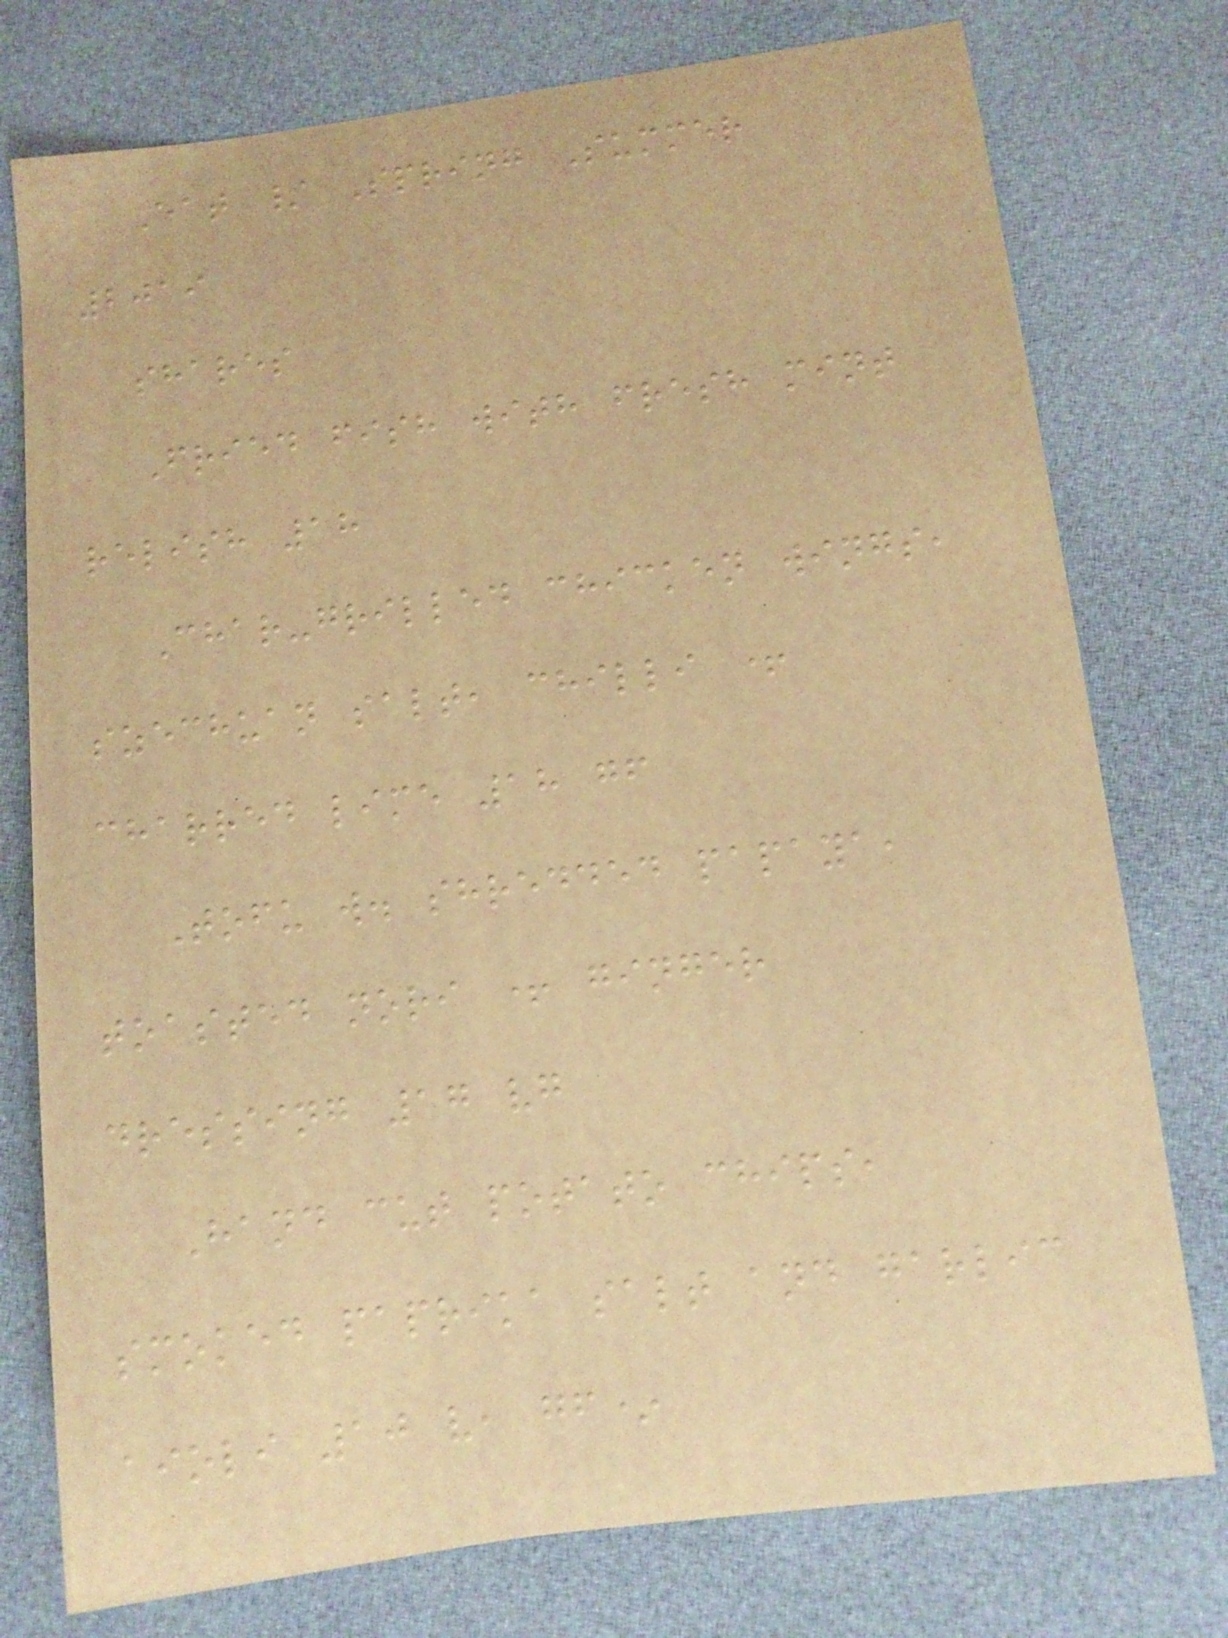Eat / Spring Summer
2019
shares
Fried fish with fresh mint
relish 18
Char-grilled chicken wings,
szechuan salt, chilli +
charred lime 18 gf
Tofu w. shredded papaya,
toasted nori + ginger
dressing 17 vg
Hand cut potato chips,
smoked paprika salt and garlic
aioli 10 v, gf*
